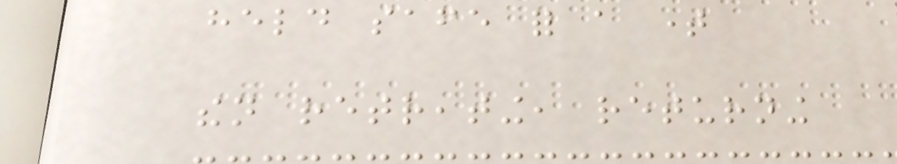held safe for a time
then retreating, returning
